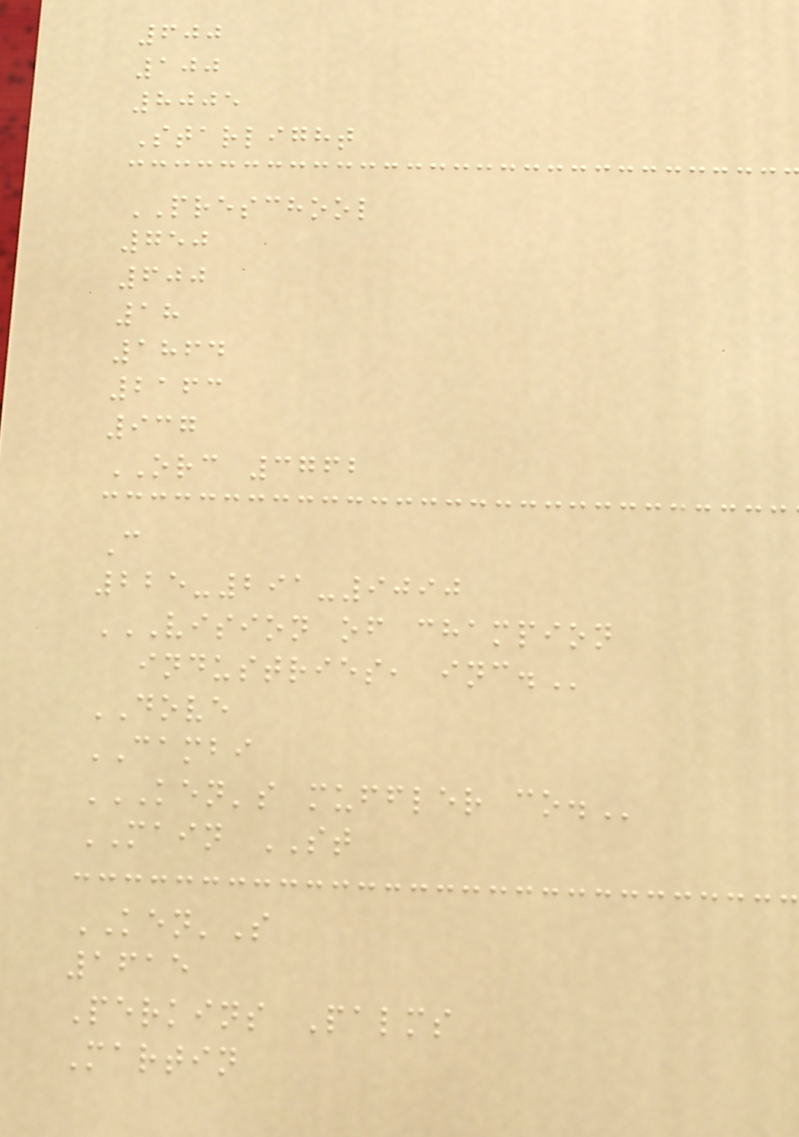600
100
8005
Starlight
PRESCHOOL
750
600
18
1864
2163
937
ORC 3762
C
225-291-9090
VISION OF CHAMPION
INDUSTRIES, INC.
DOVE
CAMBI
KEN'S MUFFLER CO.
MAIN ST
KEN'S
1615
Perkins Palms
Martin
